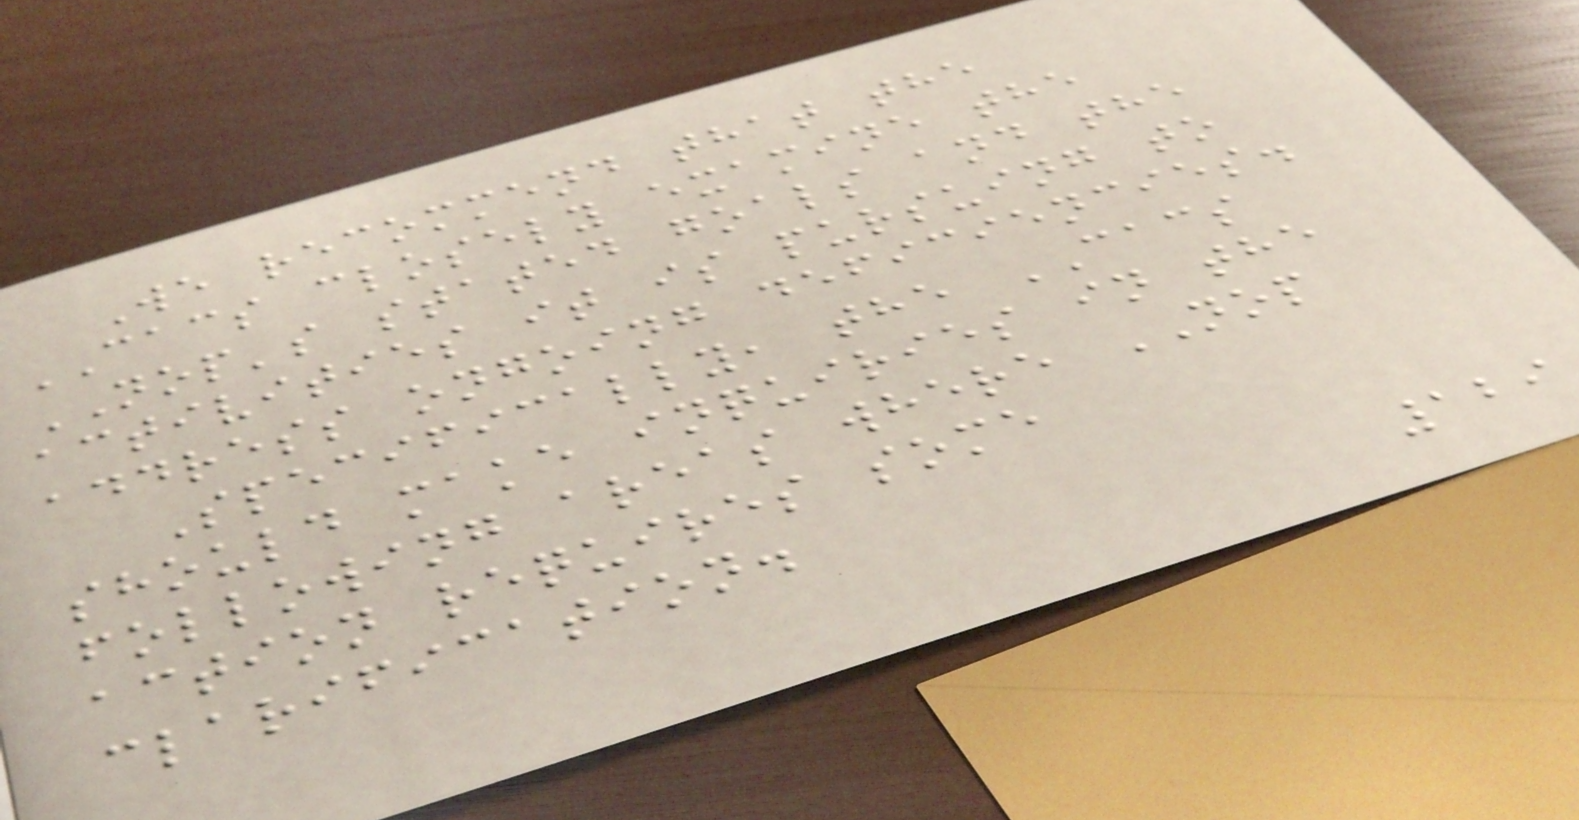We recommend that the
CACS closely examine the
NOP's stated goals and the
activities it is pursuing to
address ongoing deficiencies.
Specifically, the CACS
should make inquiries in the
following areas where NOP
action requires some
clarification.
129
